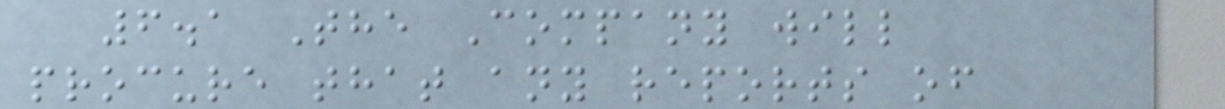6.1 The Company will
procure that any reports of
